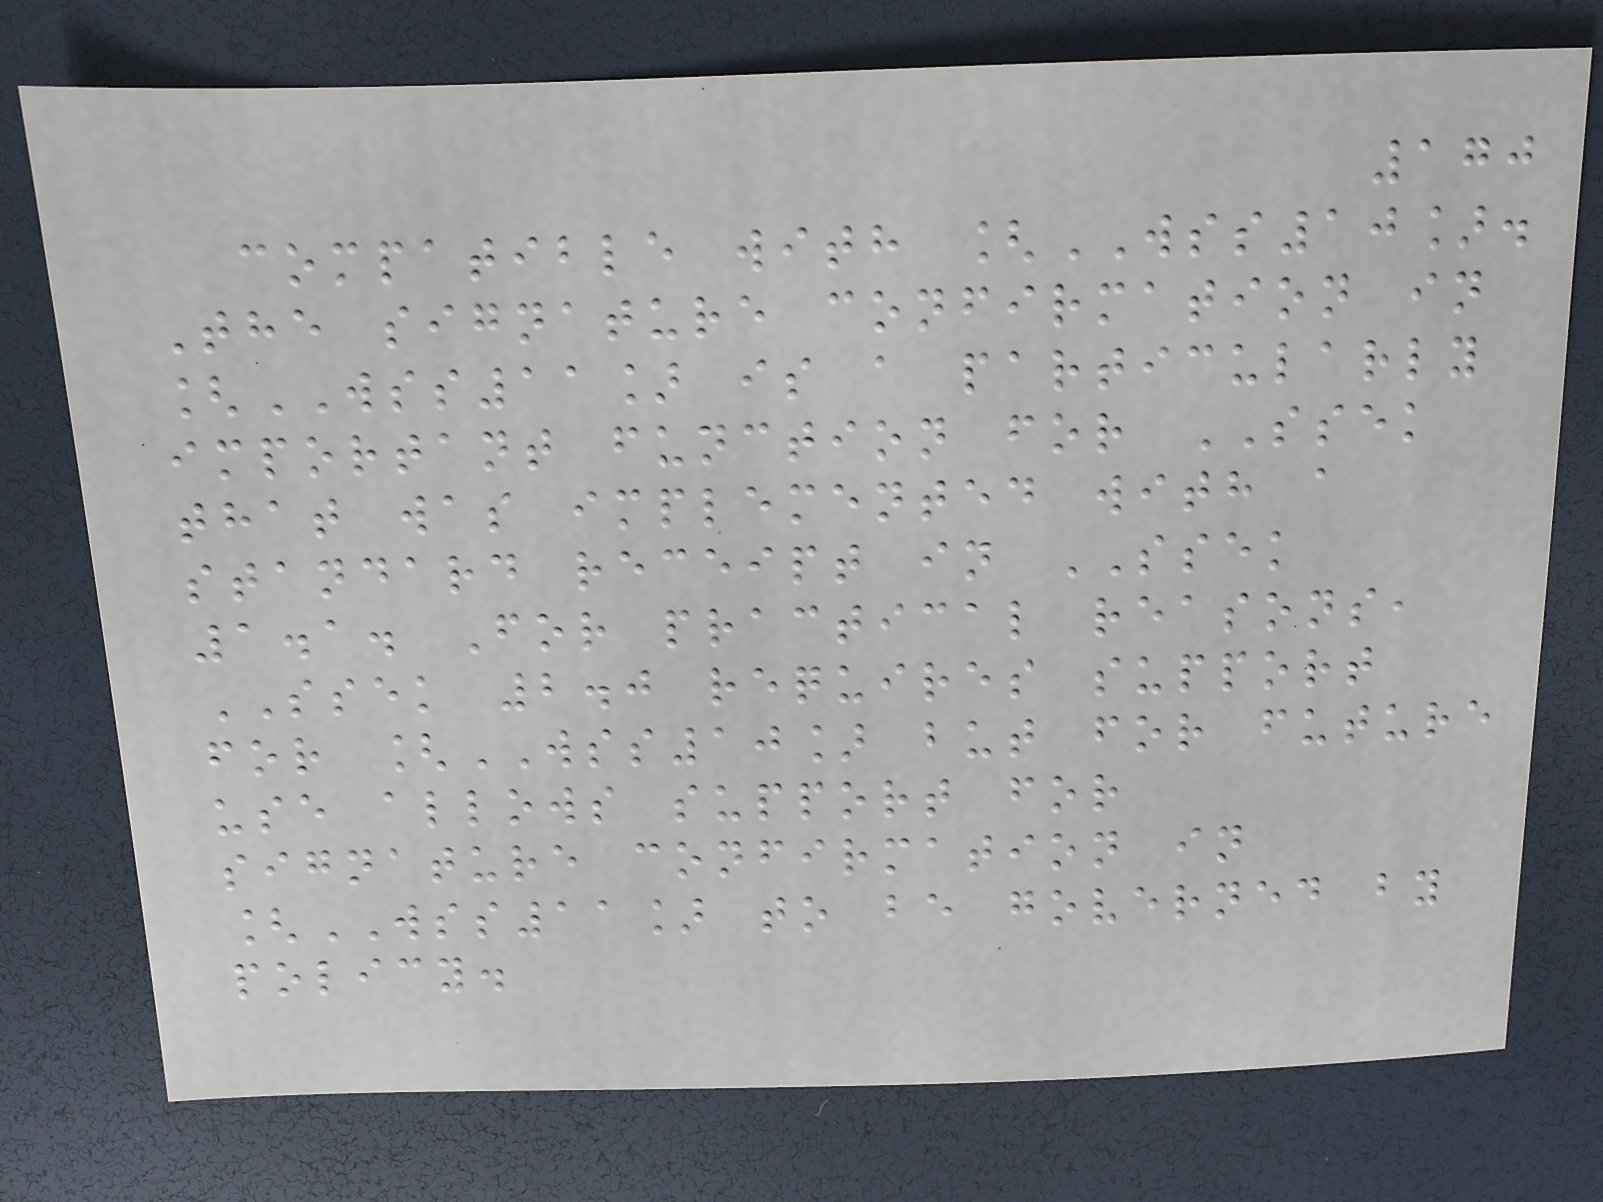170
compatible with [WSS10].
The signature confirmation in
[WSS11] is a particularly
important function for SSEK
that was implemented with a
standard receipt in SSEK
1.1. For practical reasons,
SSEK 2.0 requires support
for [WSS10] but for future
use allows support for
signature confirmation in
[WSS11] to be governed by
policy.
